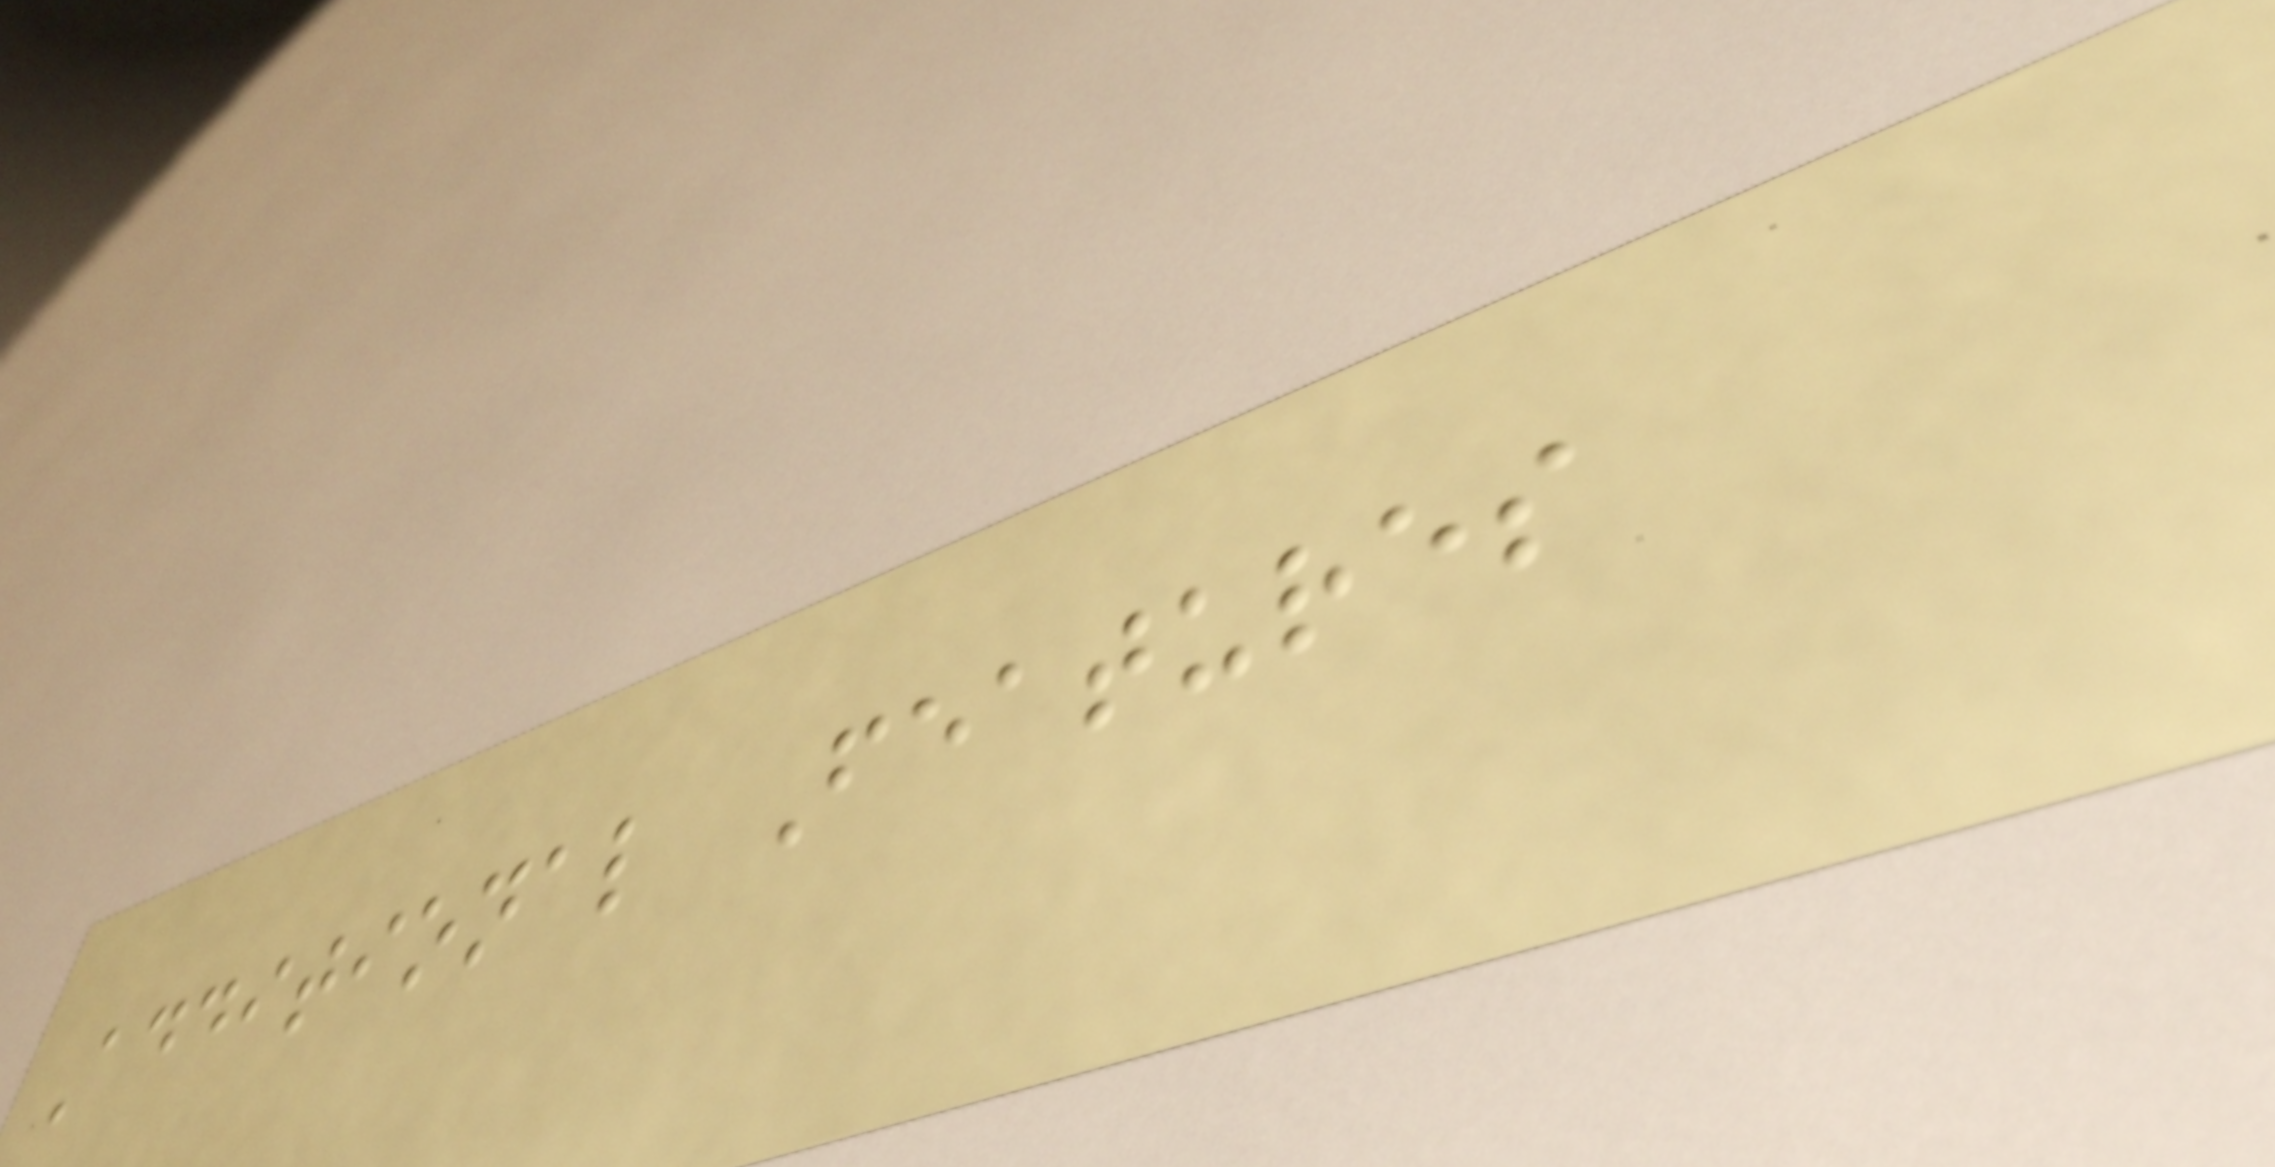Additional Features
